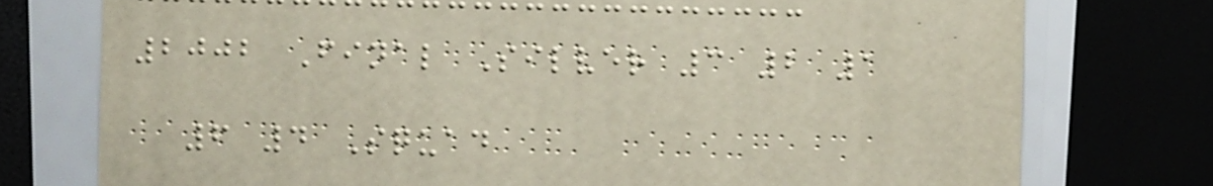2002 Final Silver 3 2 1
6 4 Squad
